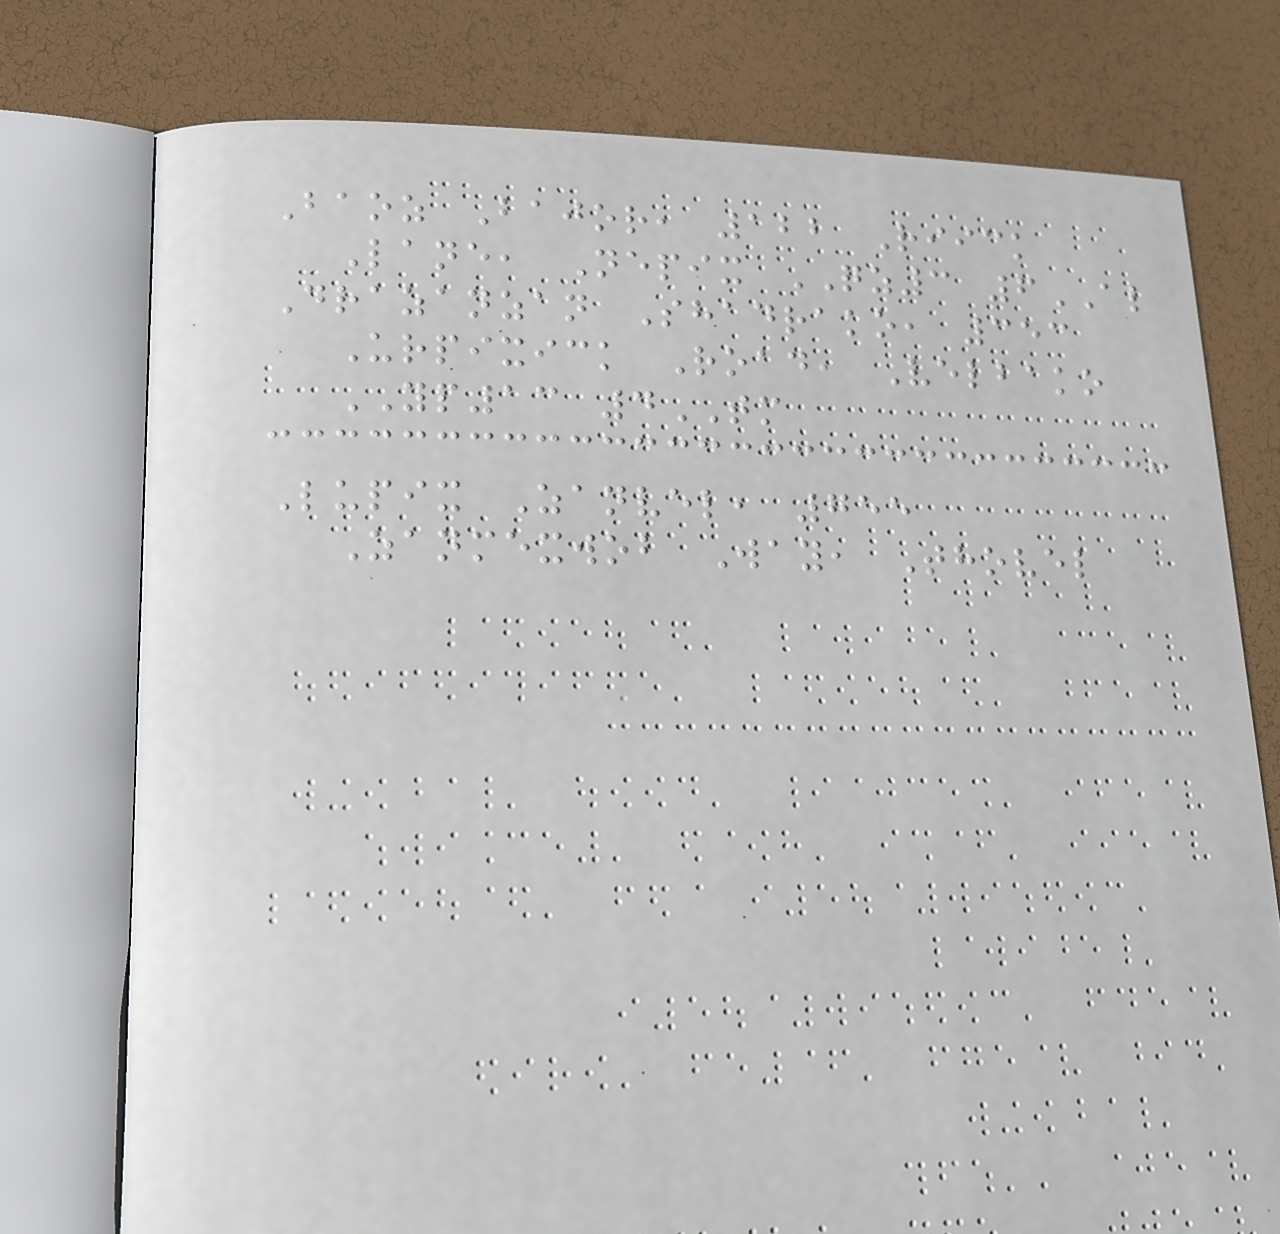Baoz Bajor, 122 Riick
Lane, Nepix QZ3 6AL
Drazanzan Shadrako, 353
Urpixick Road, Velbako
YP13 4TM
Lupix Zanvel, 755
Zanmexwob Way, Thovel
